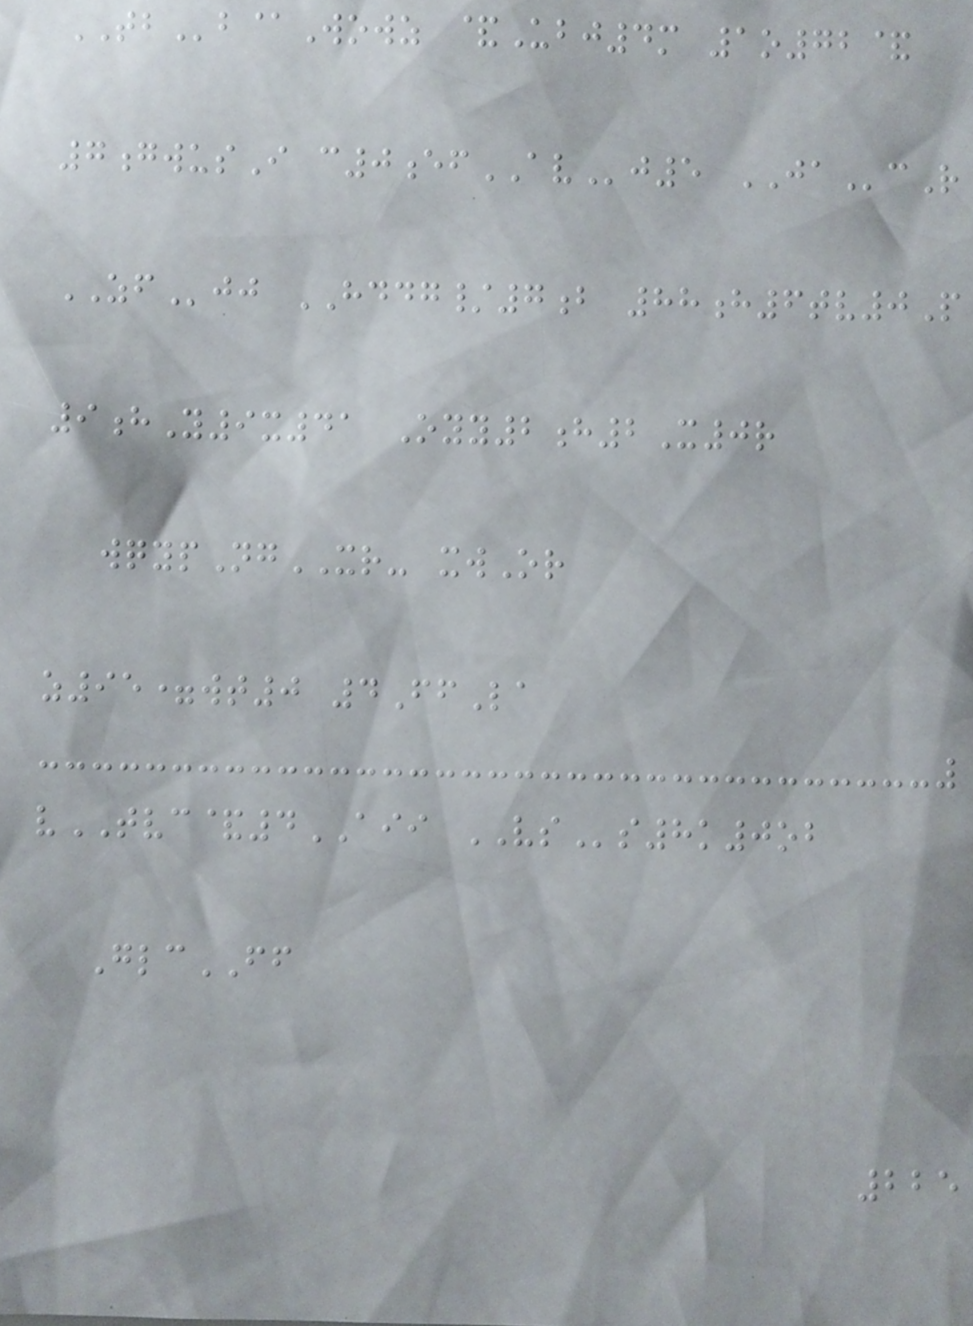TBb@Wowz &Ubj4m 1o72&
7gwusI c0efAVj5 JAcR
ZFjj HDDG/7b 88h6tv0P
9hY9x41 Oyy2h2X0r
wqypNgXR- xwOr
z95=wt0 4FfLa
vTVC&4AII VSs8k0ob
GlcFF
225
